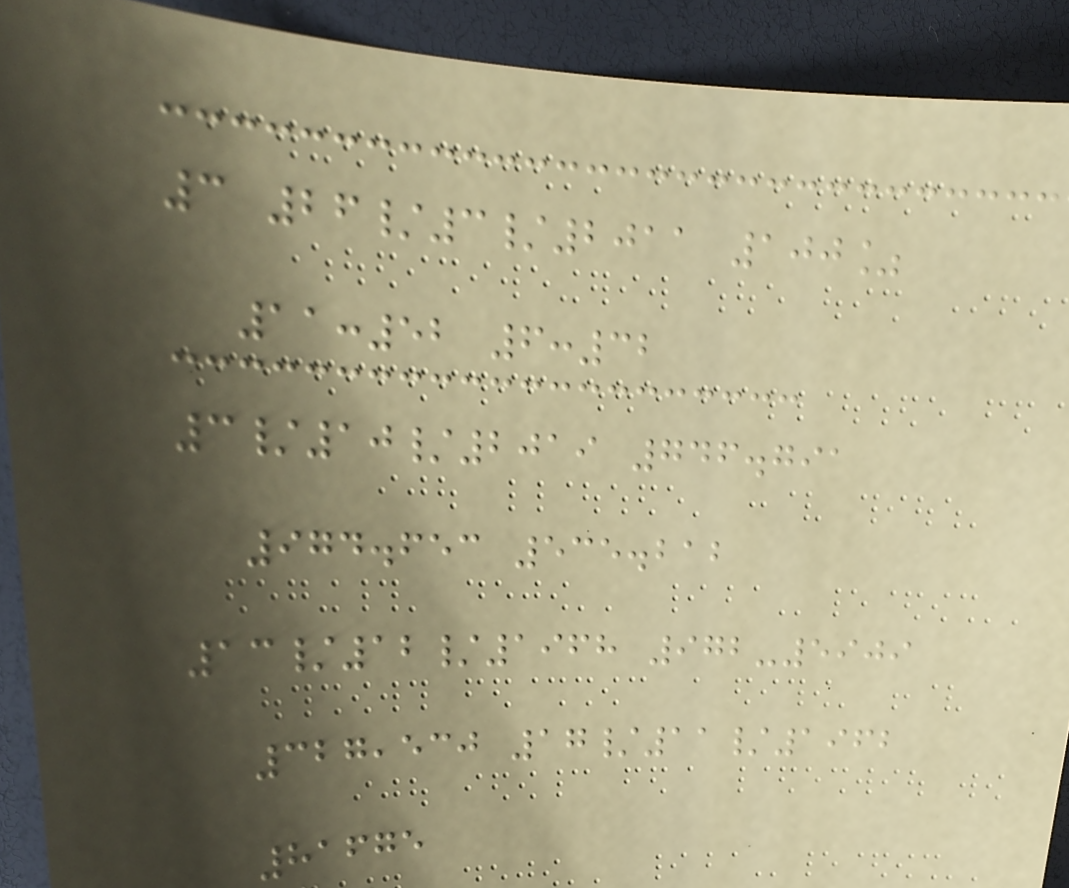3 26/3/2011 100%
11:52 6:32
3/10/2019 746.791
974.653 535.212
13/12/1968 972-5909
327,530 17/11/1962
81675
